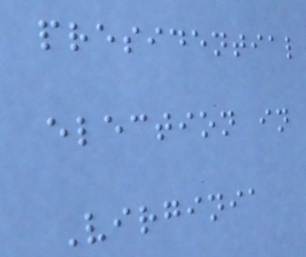presidential
election in
Virginia
